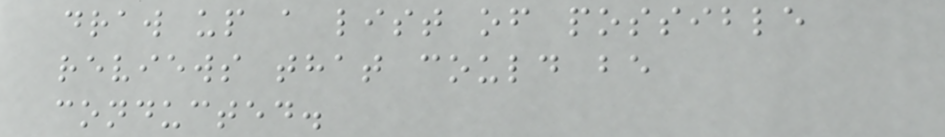draw up a list of possible
reviews that could be
conducted.
